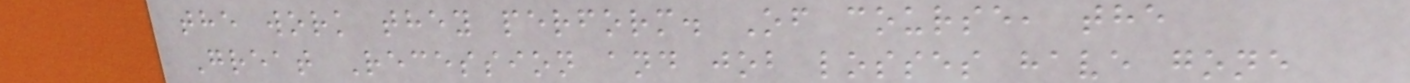the work they perform. Of course, the
Great Recession and job losses have gone
